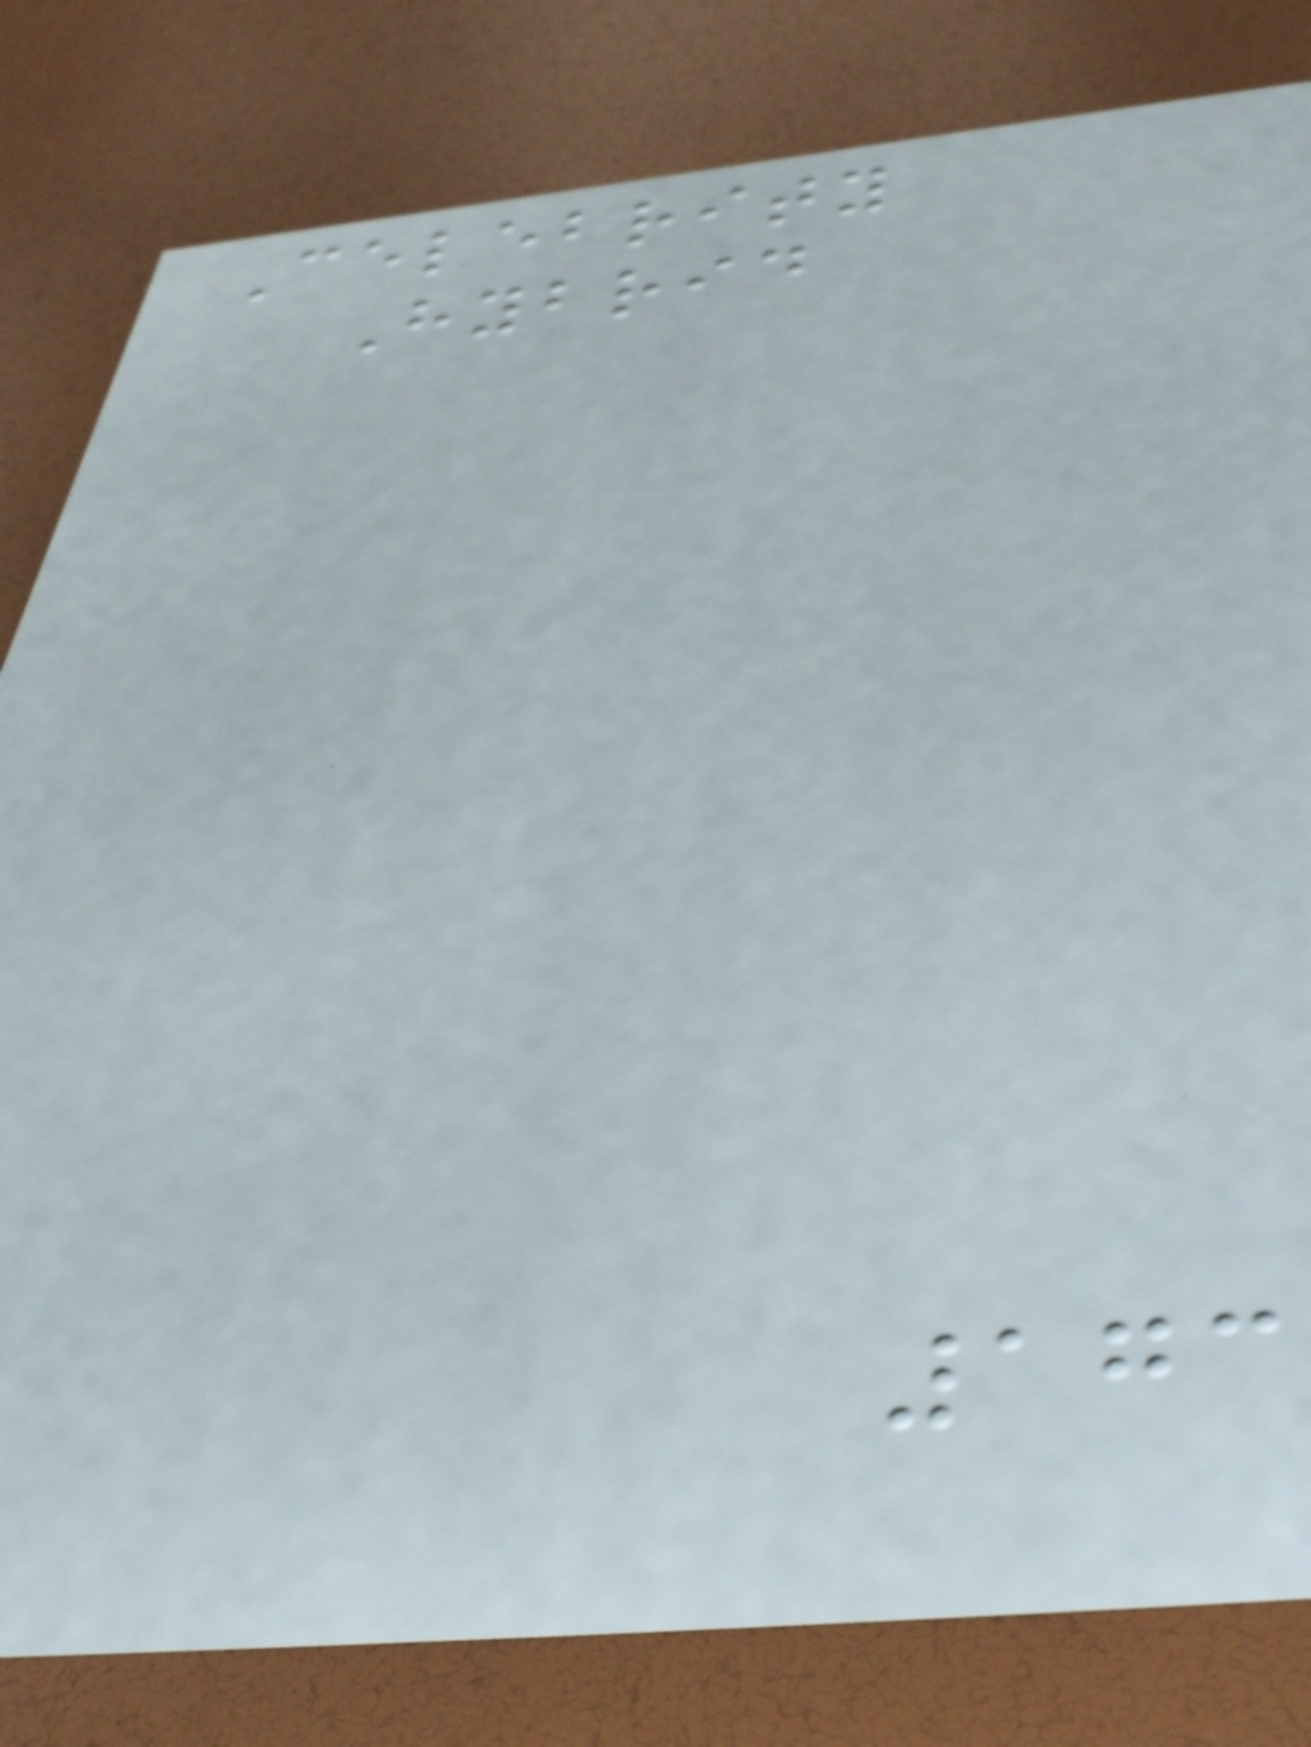Celebrity
Hybrid
173
